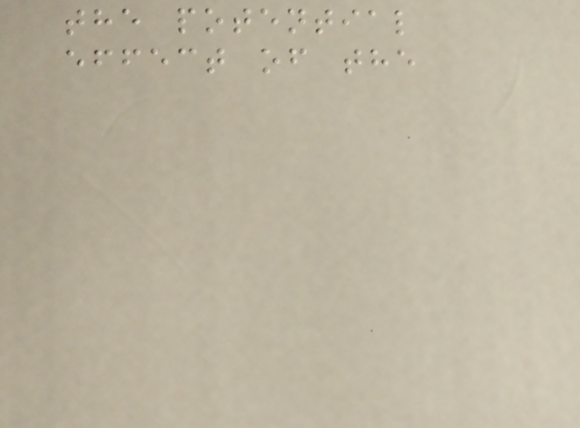the potential
effect of the
